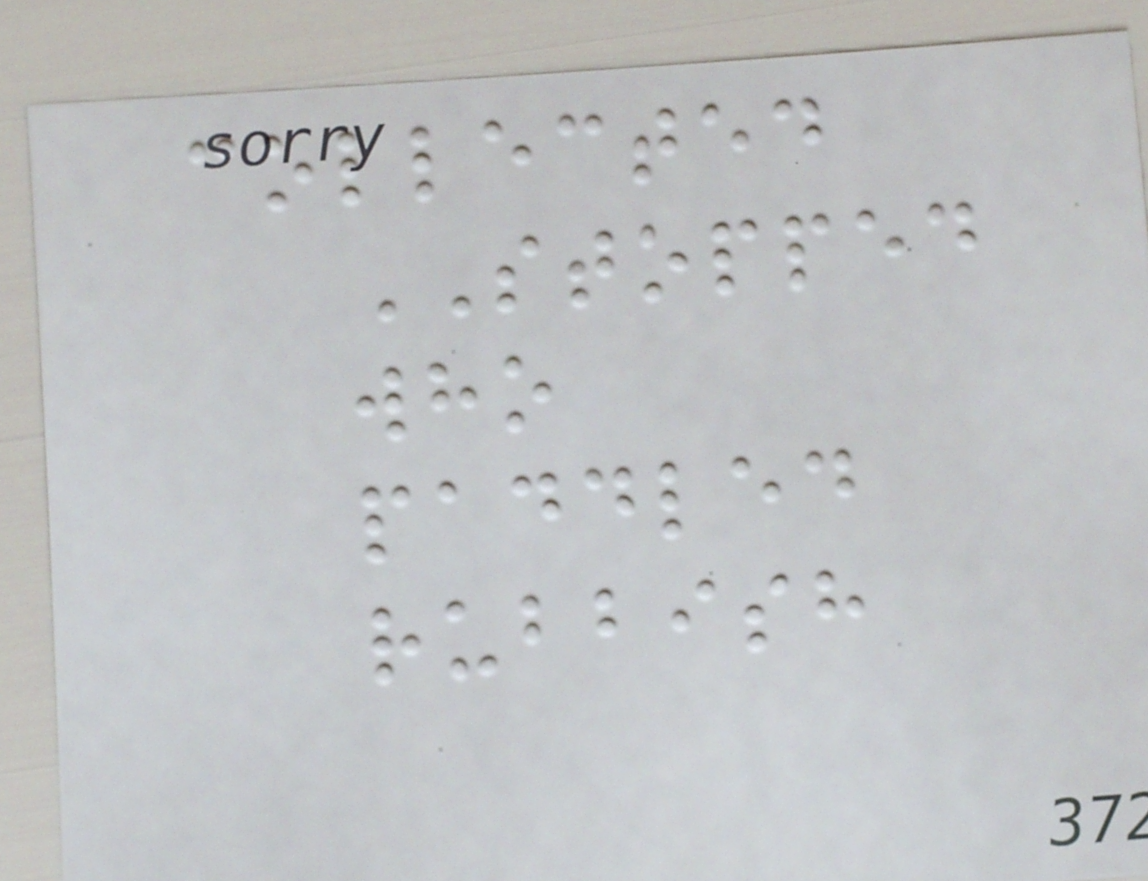collected
STOPPED
who
paddled
rubbish
